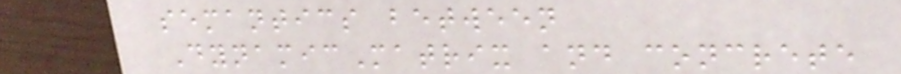semantics between
DynamicMatrix and concrete
